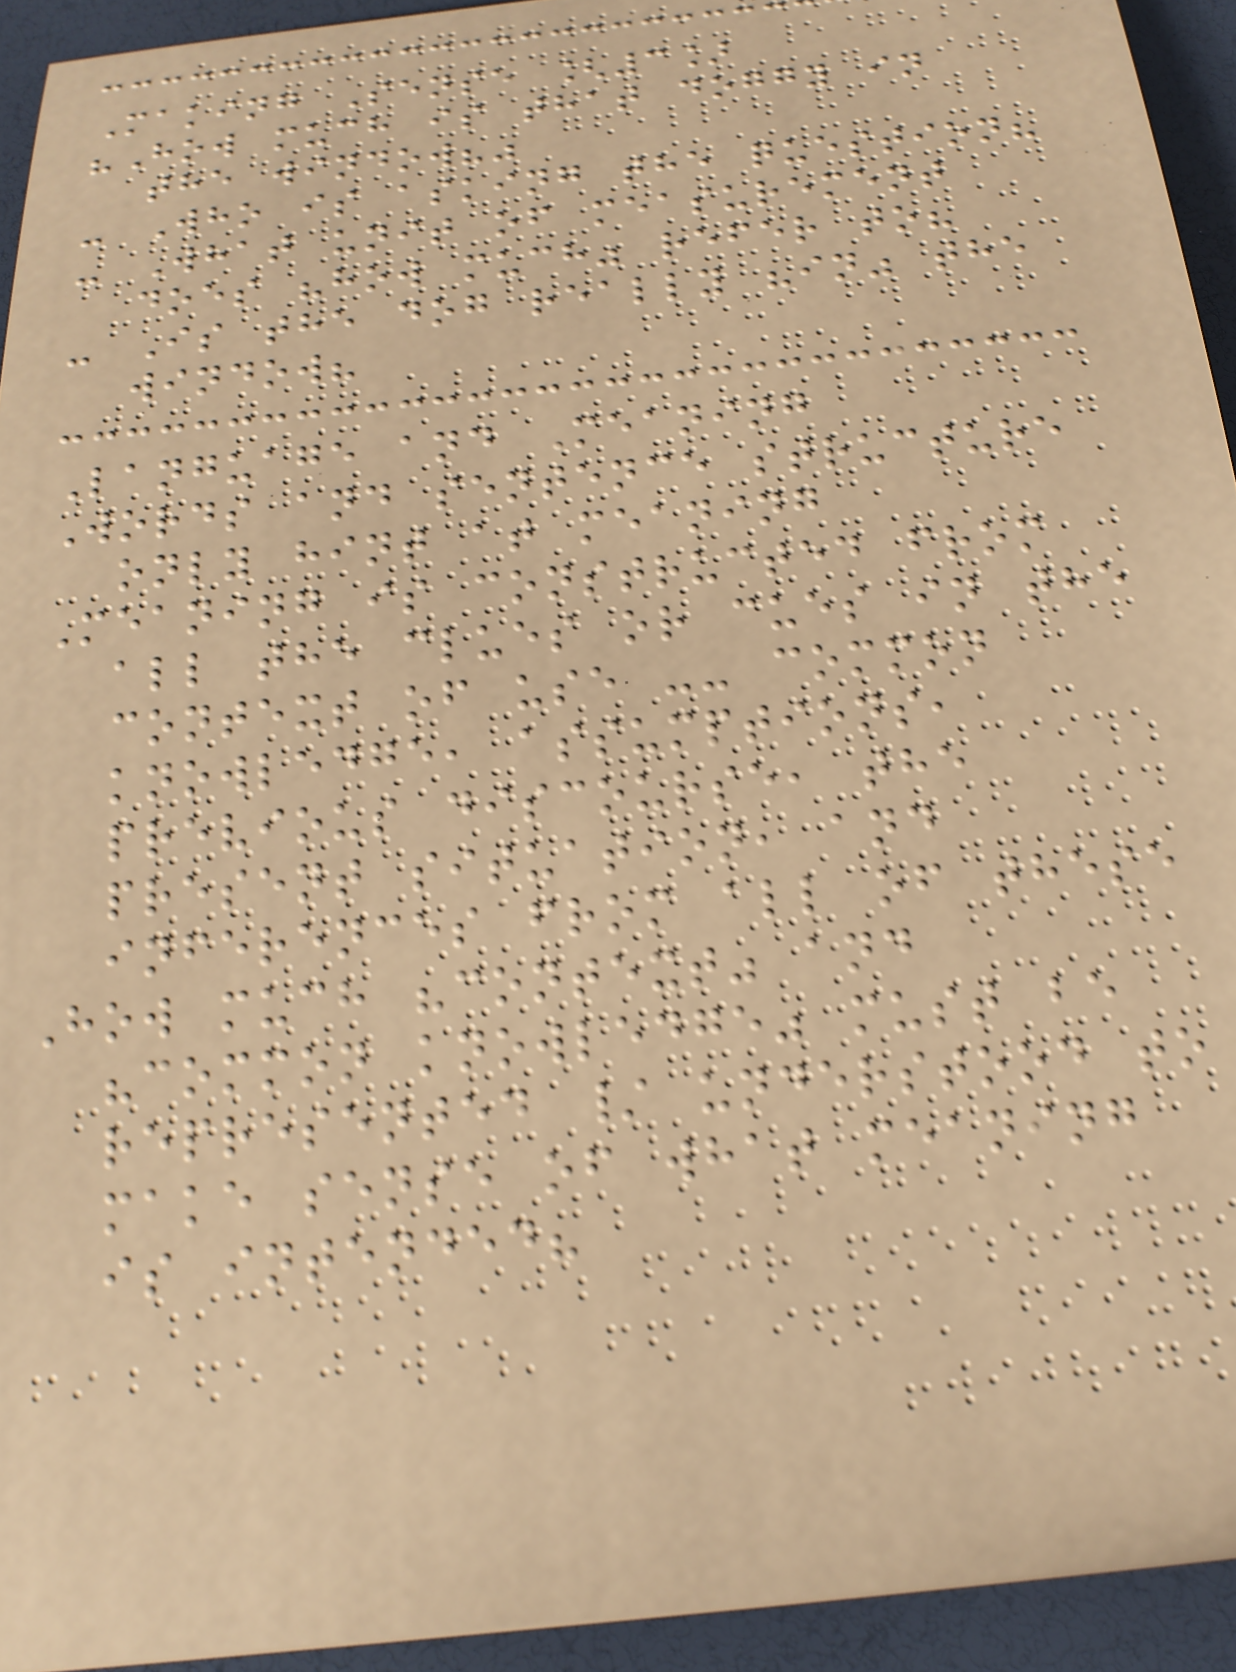Making Sense [3]
"How much is that doggy in
the window?"
- Who is asking the question?
- What unit of measurement
does "how much" refer to?
- Is the dog really "in" the
window?
Language and Meaning
Words and sentence structure
only hint at meaning
Meaning is constructed from
all the clues or cues in the
context of use -- common
knowledge, assumptions,
previous discourse, the
present situation, and
inferences from all of these
How much "context" and
"common knowledge" must be
represented / understood to
make sense of what meaning
is intended?
